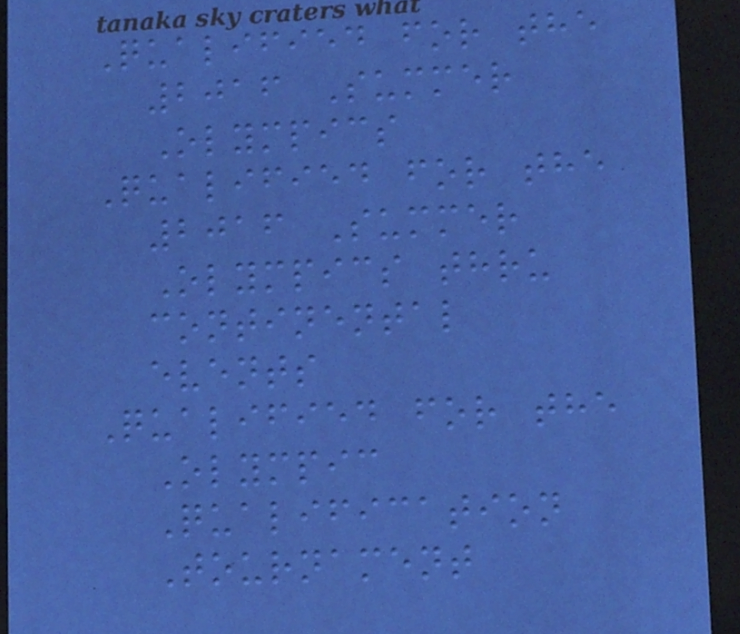Qualified for the
2016 Summer
Olympics
Qualified for the
2016 Summer
Olympics thru
continental
events
Qualified for the
Olympic
Qualification
Tournament
